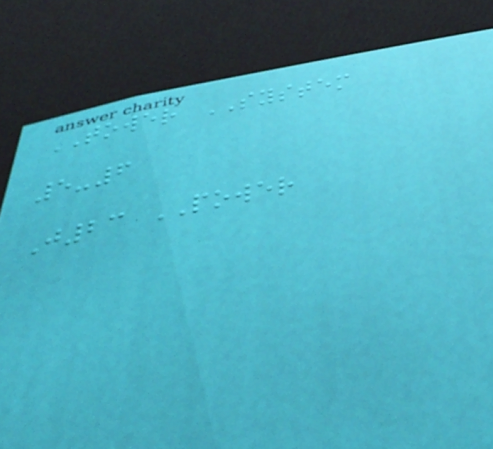TOWER SYSTEM
5-6
J23 POWER
